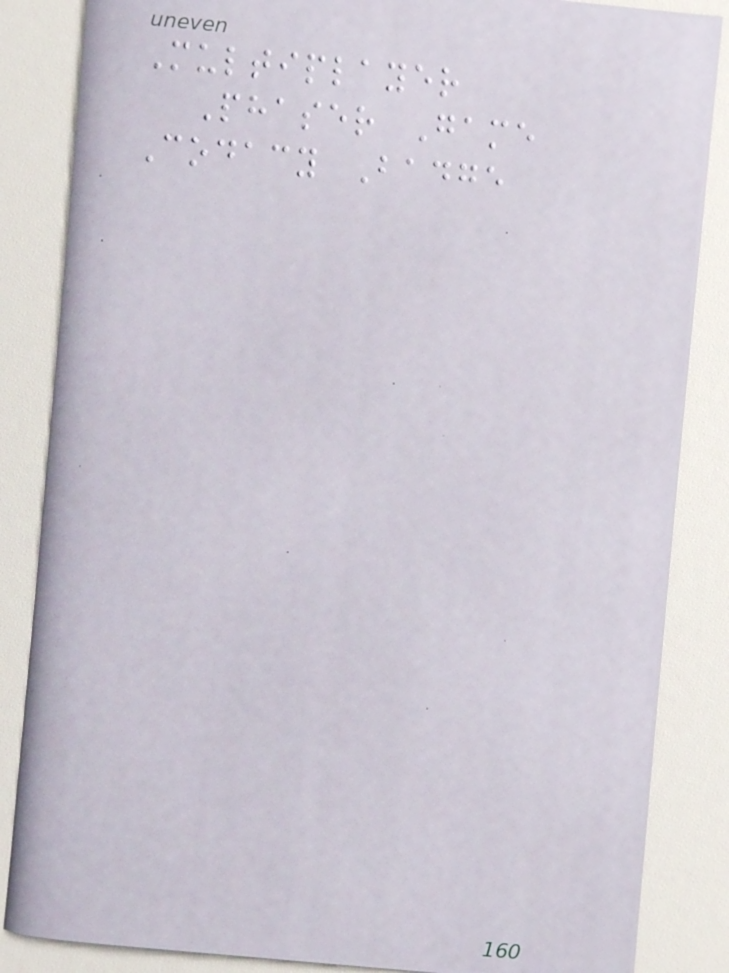Multiplayer
Phaser Game
Codacy Badge
